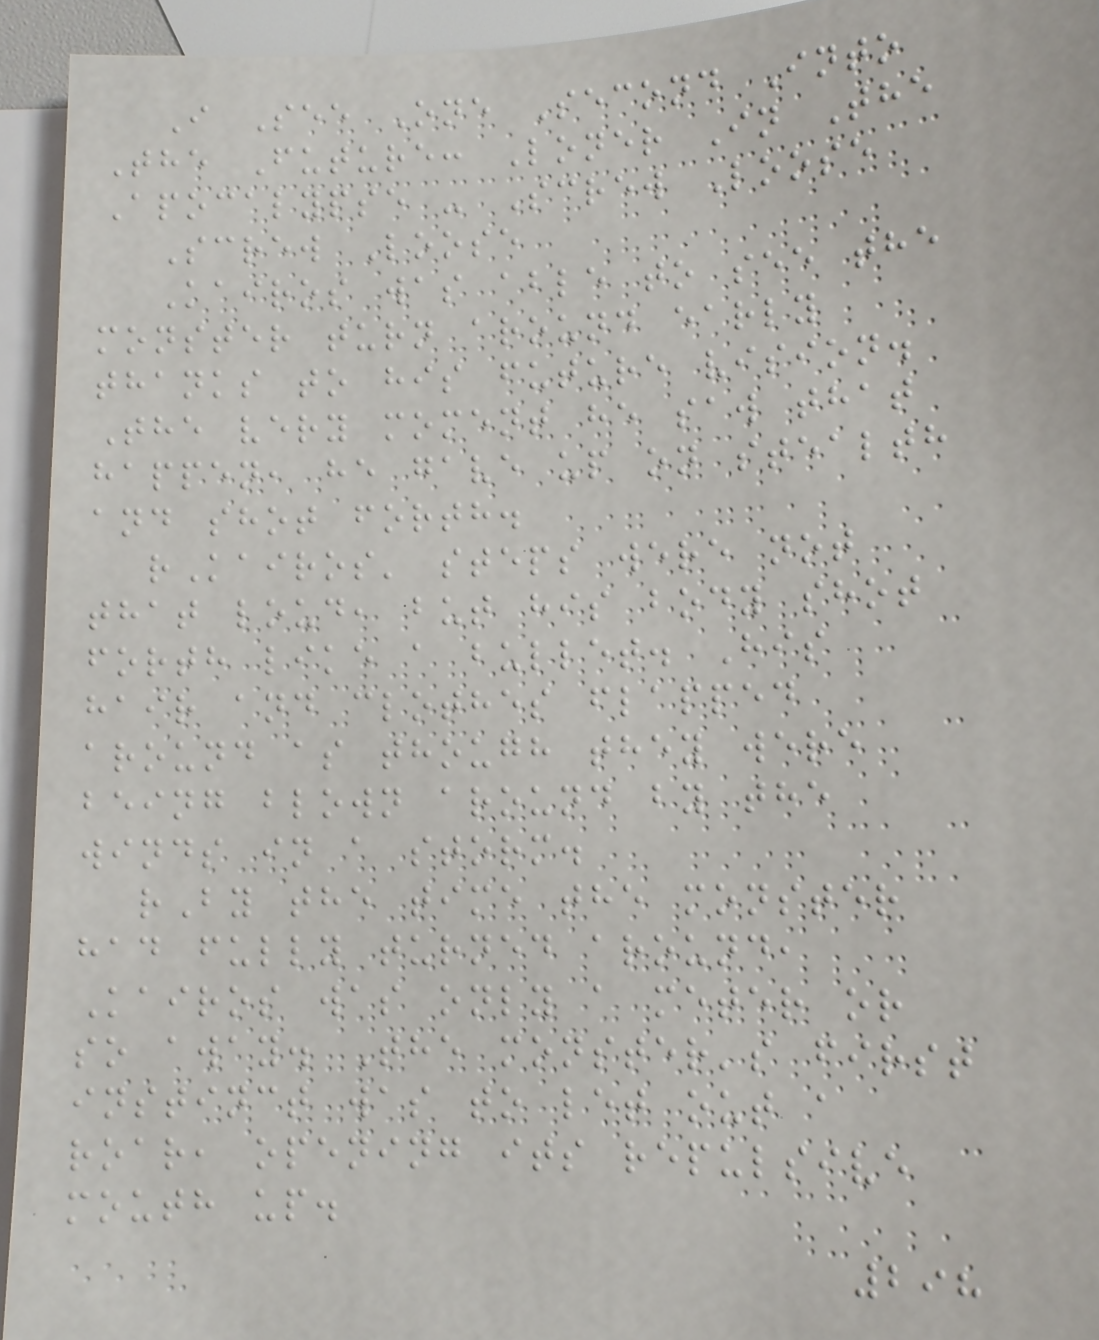I See One Second Into
The Future: Loner In The
Apocalypse - Screw Loose
Screw Loose
Kairos was able to see the
monster turn around early
thanks to his future vision.
The very moment he saw that
happen, he gave up on stealth
and shot forth.
rKairos' steps were not
that loud, but his body shot
forth like a bullet. His
hair and clothes flapped
around as though they were
being blown around by the
winds in a storm.
rBy the time the monster
had fully turned around,
Kairos was only a meter or
so away. The monster's first
instinct was to let out a
roar, opening its repulsive
mouth up.
298
